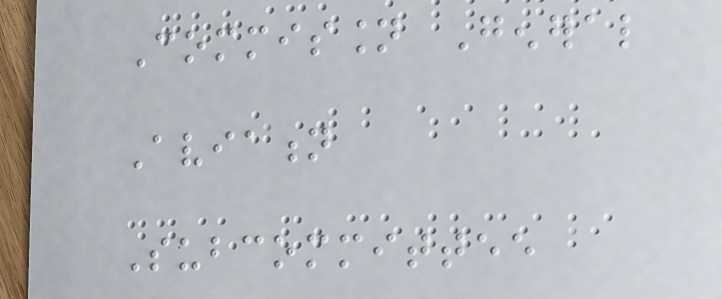Commission General
Aviation
Subcommittee
